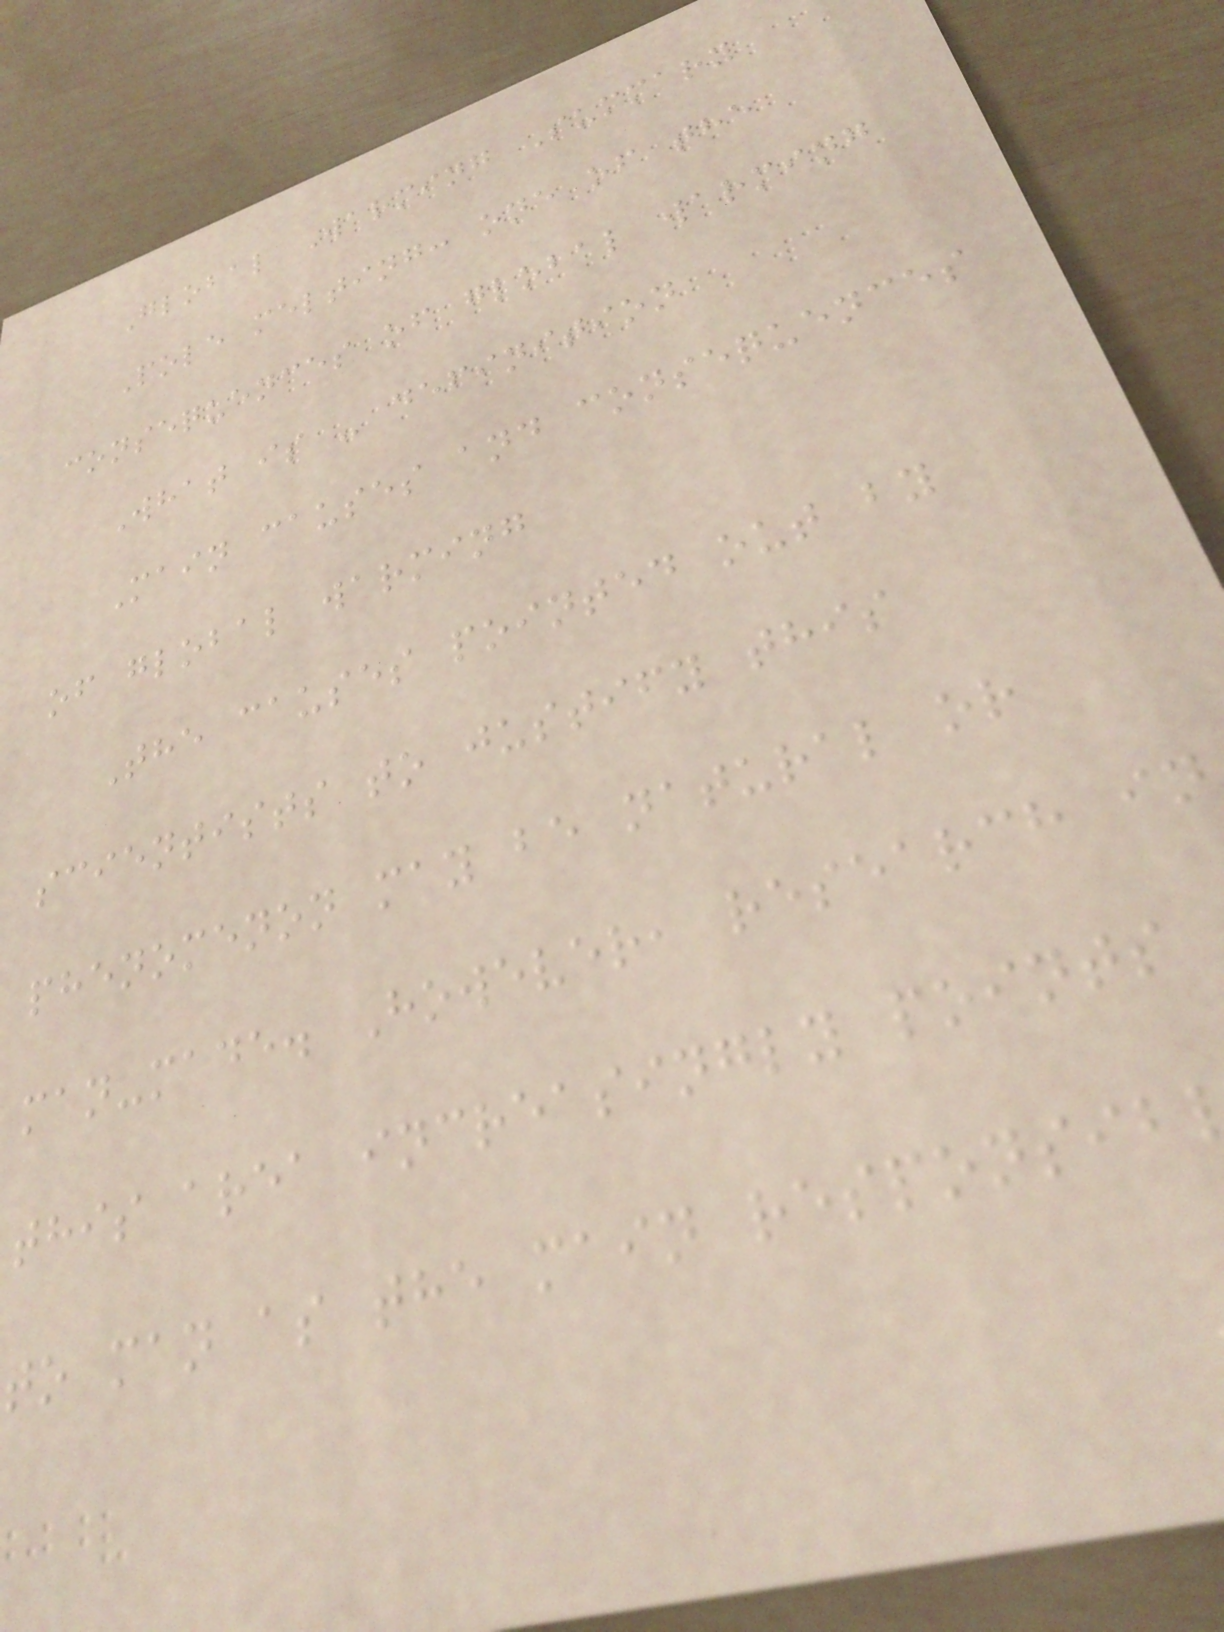Global Warming Summary
Pole melting: one of the
consequences of global warming
What is - definition
Main causes and consequences
of global warming
The causes pointed out by
scientists to justify this
phenomenon may be natural or
man-made. However, research in
this area increasingly points
to man as the main responsib
